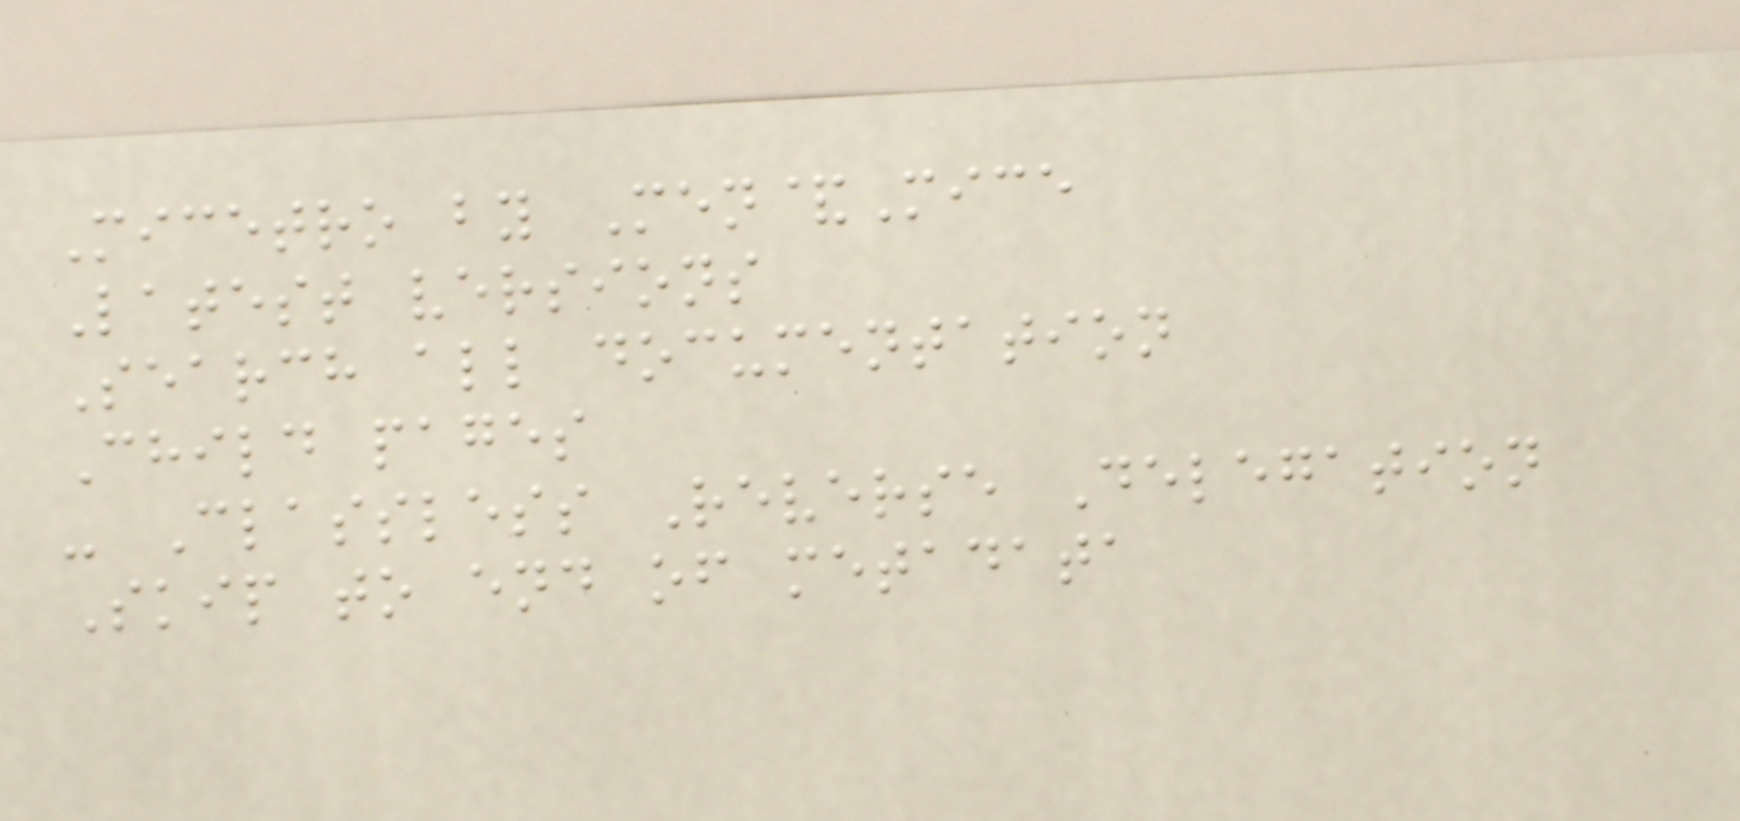Micetro by Men&Mice
Latest versions
Search all documentation
Child pages
- Classless Reverse Delegation
Skip to end of metadata
